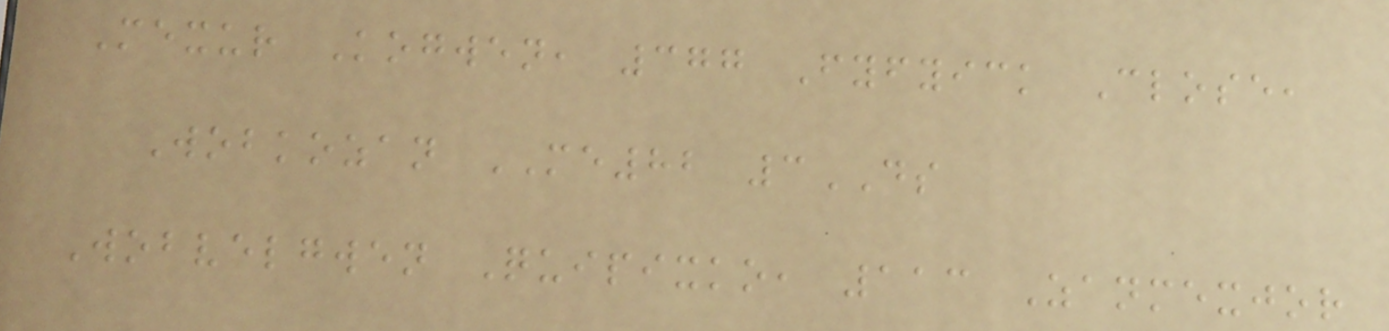Mexur Kogwen, 377 Fyfyick Close,
Wobkozan ME82 3DS
Wobvelgwen Quipixko, 113 Zanmexjor
